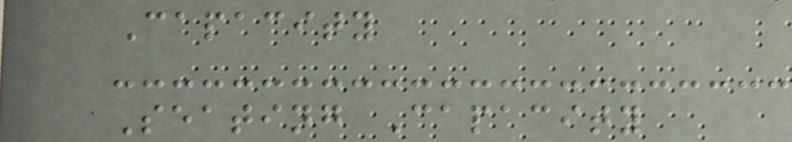Capacity
Seating Capacity
